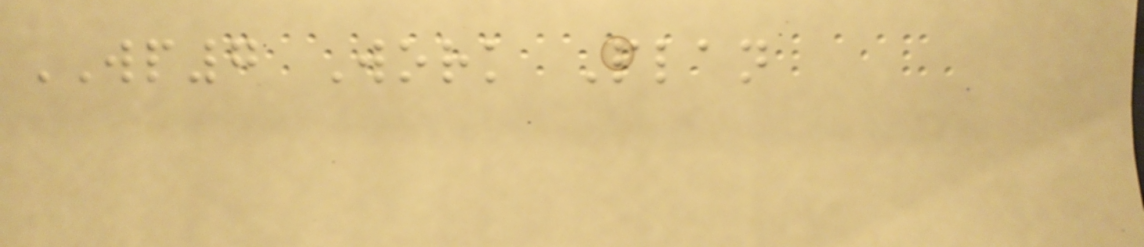WP7 Work Plan
